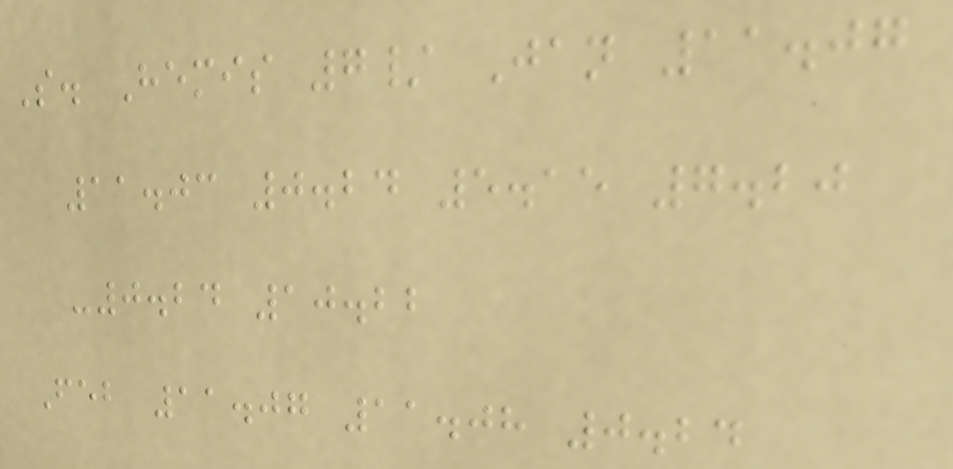S. Hemis 7/ Jan 11.07
11.03 0.24 5.15 7.20
-0.24 10.22
Feb 11.07 11.08 0.24
